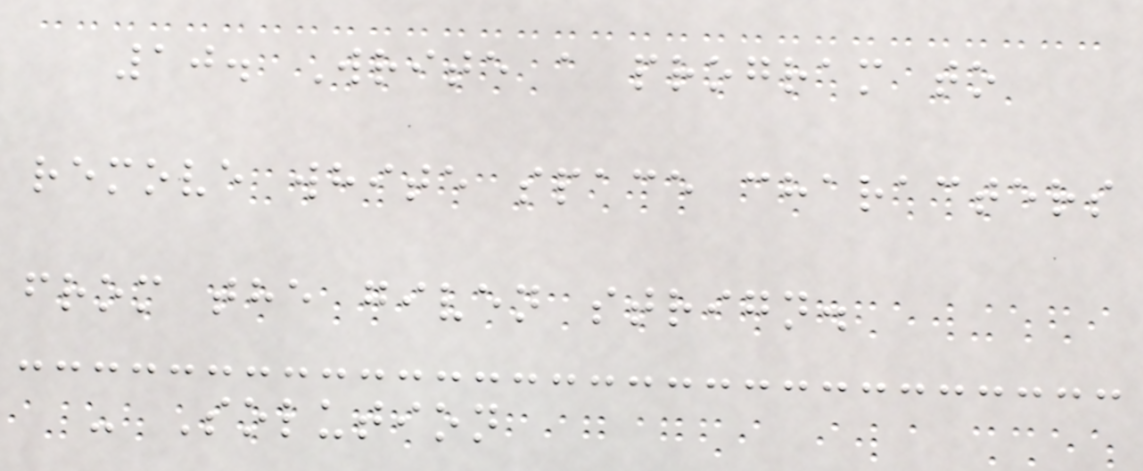10. Write a program to
remove white space characters
from the given strign.
- Solution
